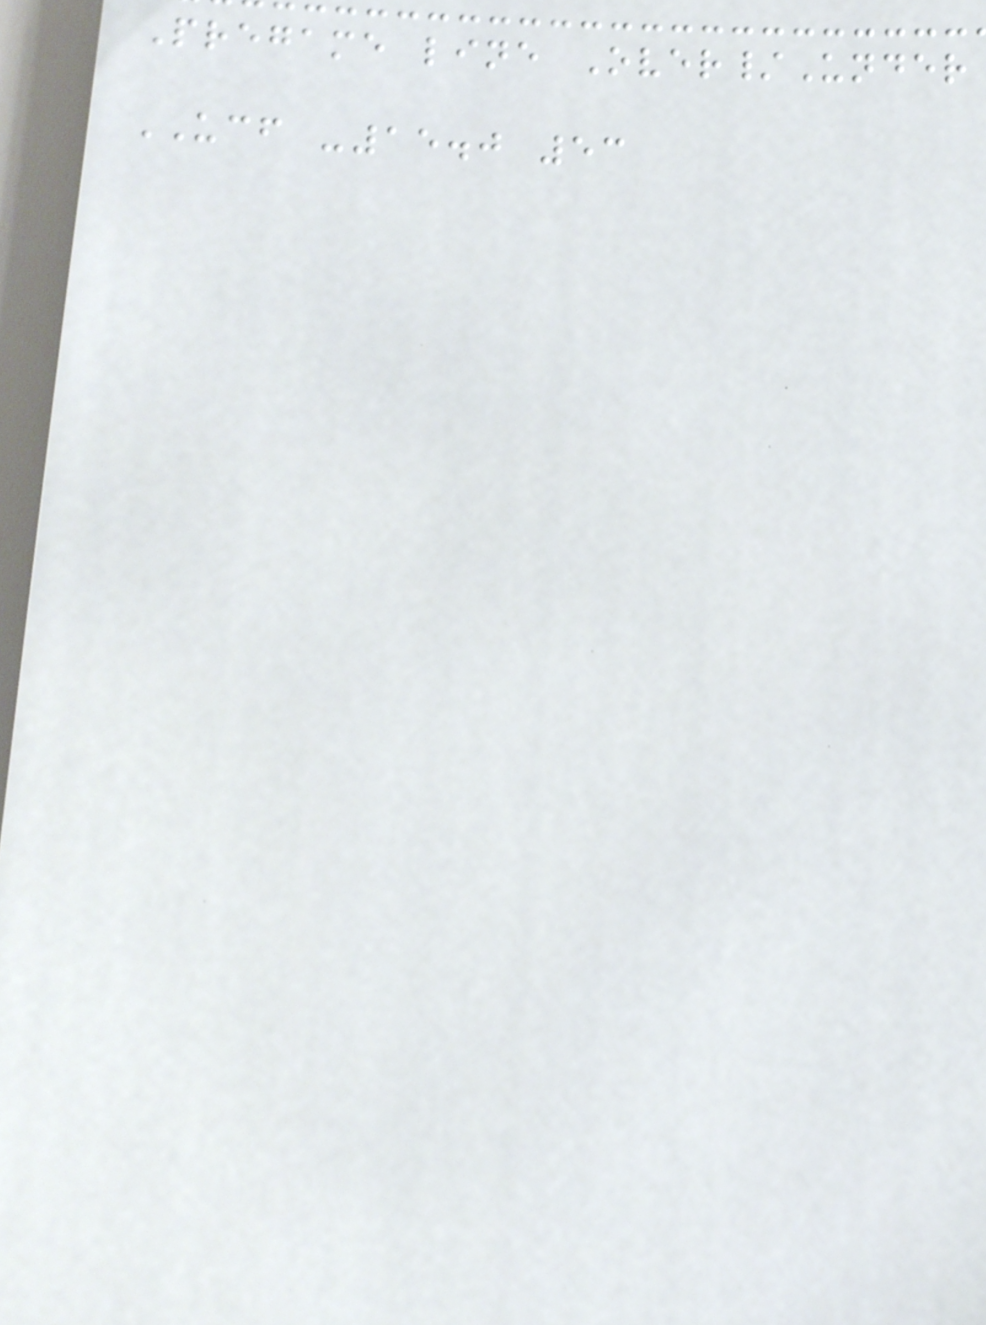Pregame line Over/Under
UCF -15.0 53
